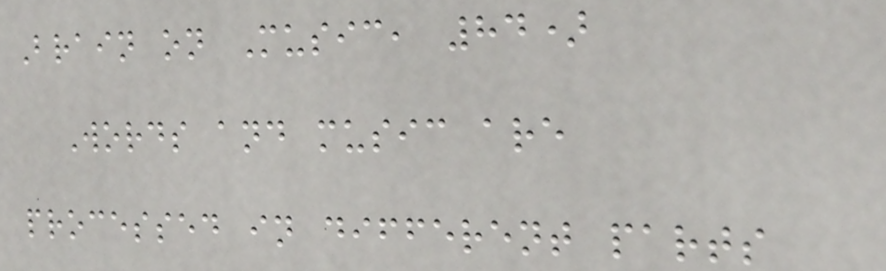Brain on Music, 84)
Words and music are
processed in different parts
